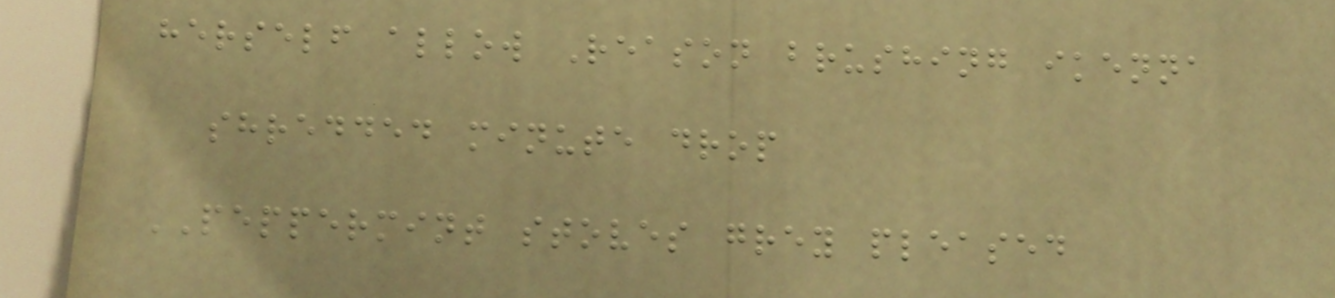herself allow Reason brushing ikenna
shredded minute drop
PEPPERMINT stoves grey pleased
